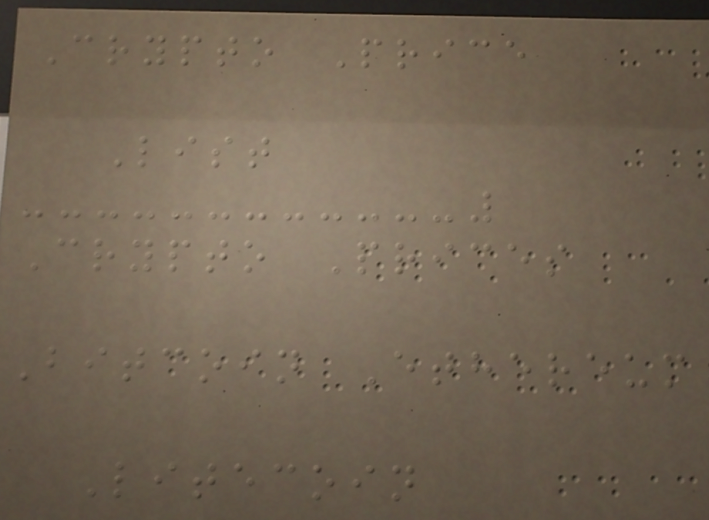Crypto Price
List
Crypto Prices
Bitcoin Ethereum
Litecoin
